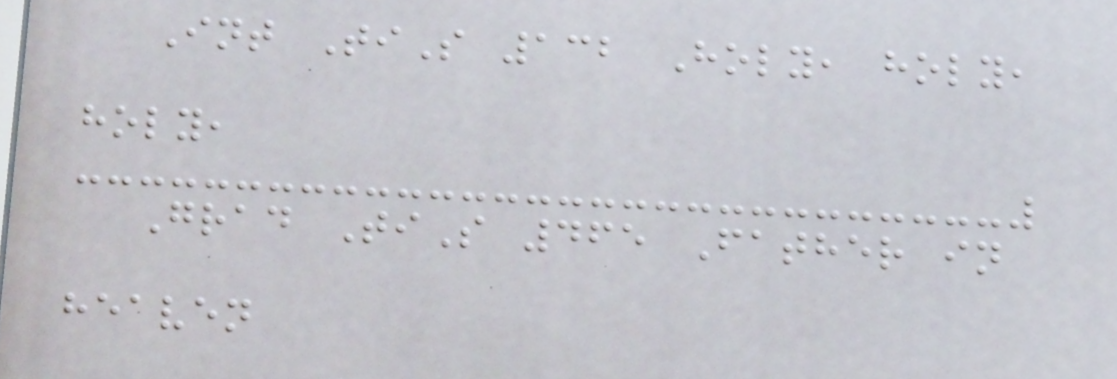Int TiS 132 Holy, holy,
holy,
Grad TiS 465 Father in
heaven
